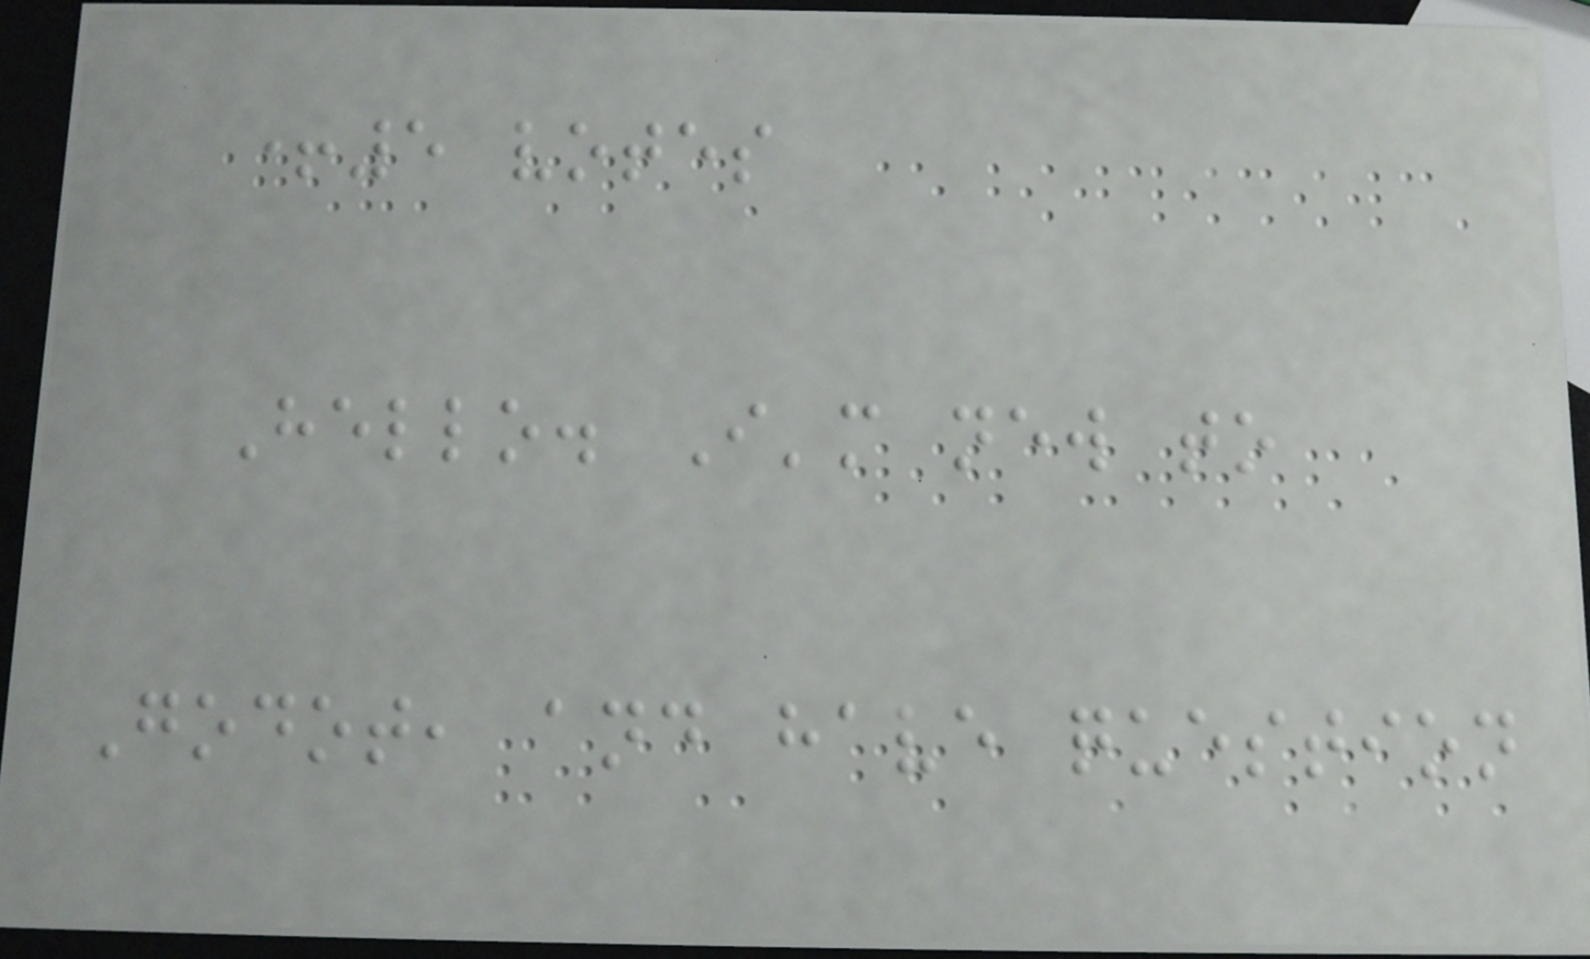+5 votes
Hello. I'm new to
Godot, and have question
